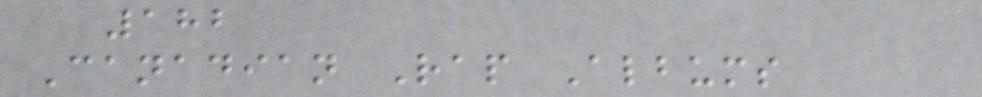182
Canadian Rap Albums
